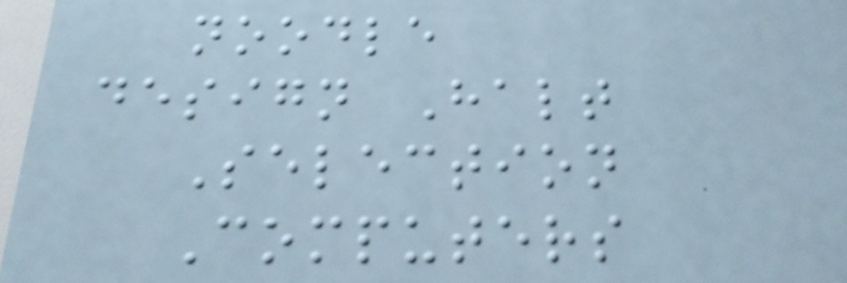noodle
design Halt
Selection
Computers
